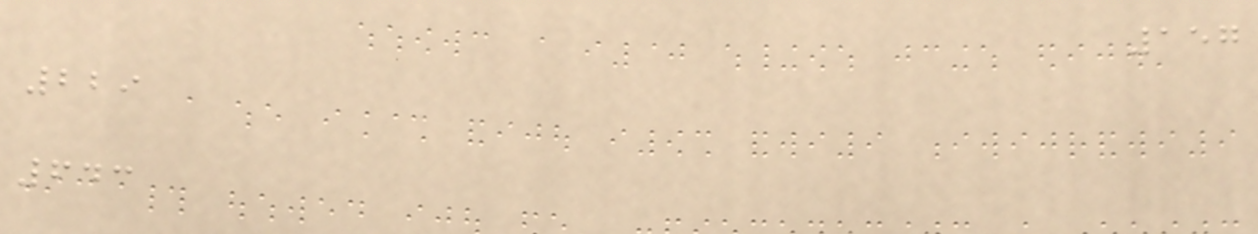157
229
643
